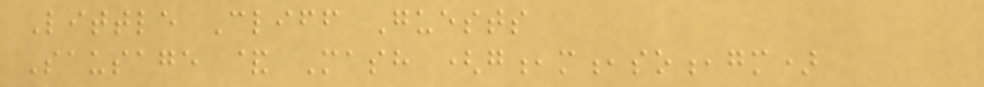Little Cliff Guests
Sausage & Mash (g,m,so,gm)
